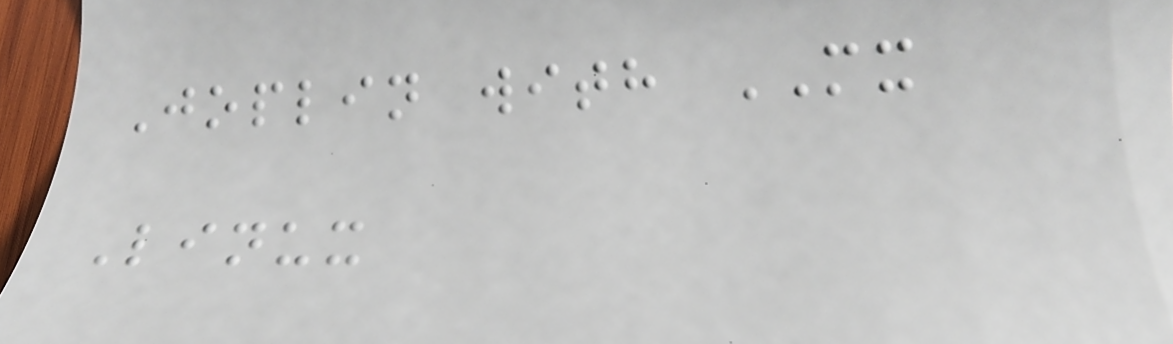Joplin with MX
Linux
